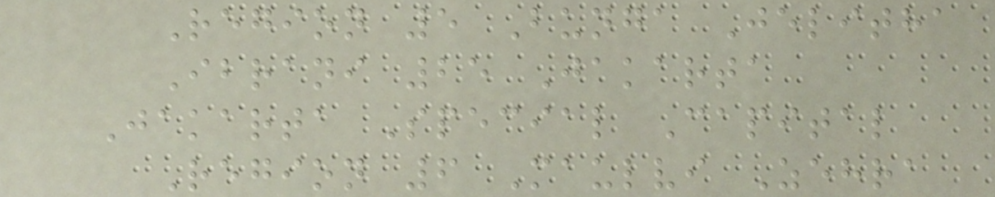Region 5 Bunga Jelitha
Ibrani 25 Jakarta
Jakarta Special Capital
Region 6 Maulvi Zehra
